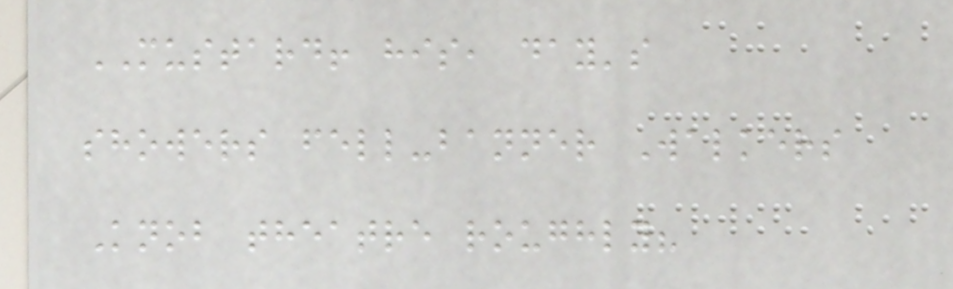MUSTARD! his, day's
showers fell-banner Walkers
Knob theatre roughly?
